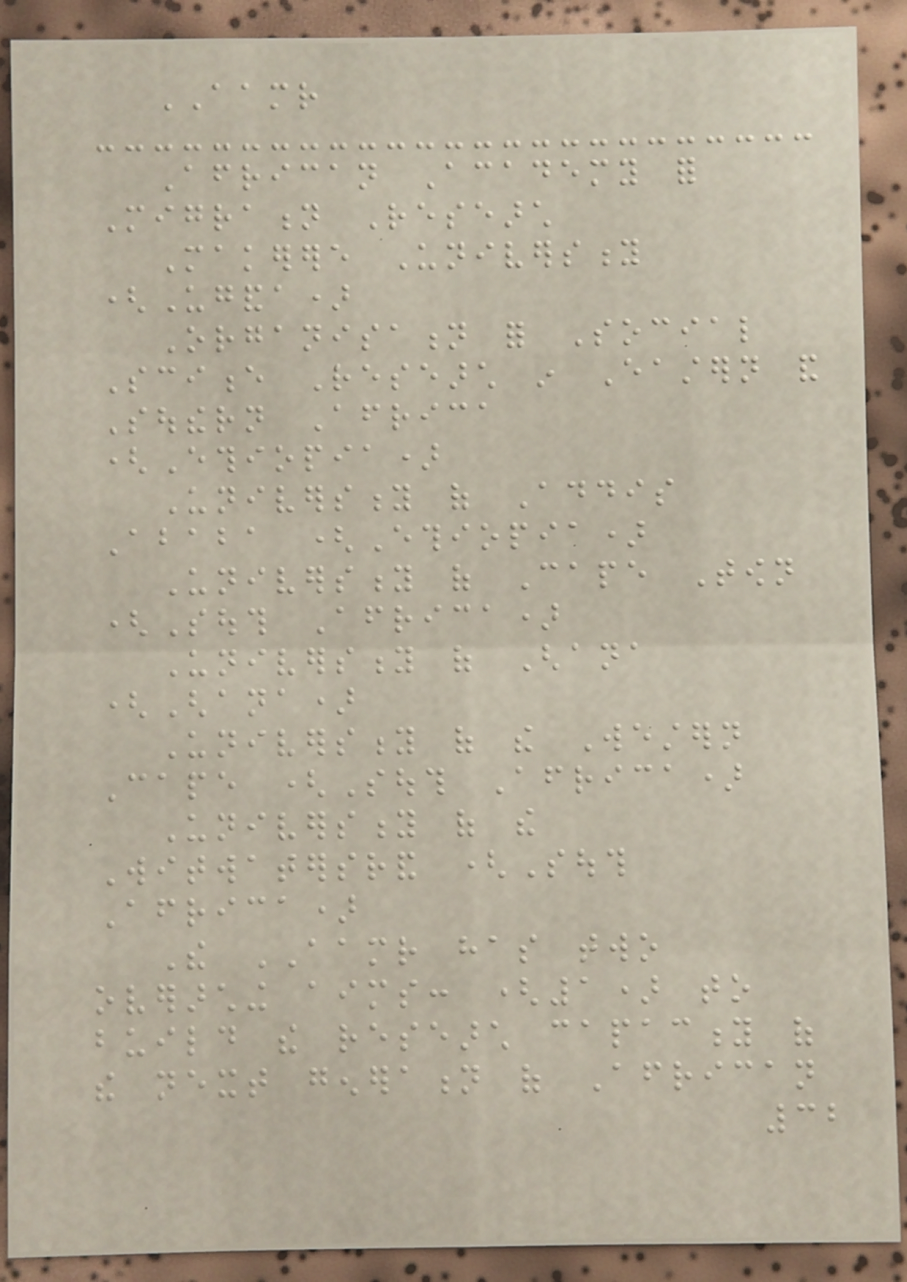AAMR
African Academy for
Migration Research
Makerere University
(Uganda)
Organisation for Social
Science Research in Eastern and
Southern Africa
(Ethiopia)
University of Addis
Ababa (Ethiopia)
University of Cape Town
(South Africa)
University of Ghana
(Ghana)
University of the Western
Cape (South Africa)
University of the
Witwatersrand (South
Africa)
The AAMR has two
overarching aims: (1) to
build the research capacity of
the next generation of African
32
